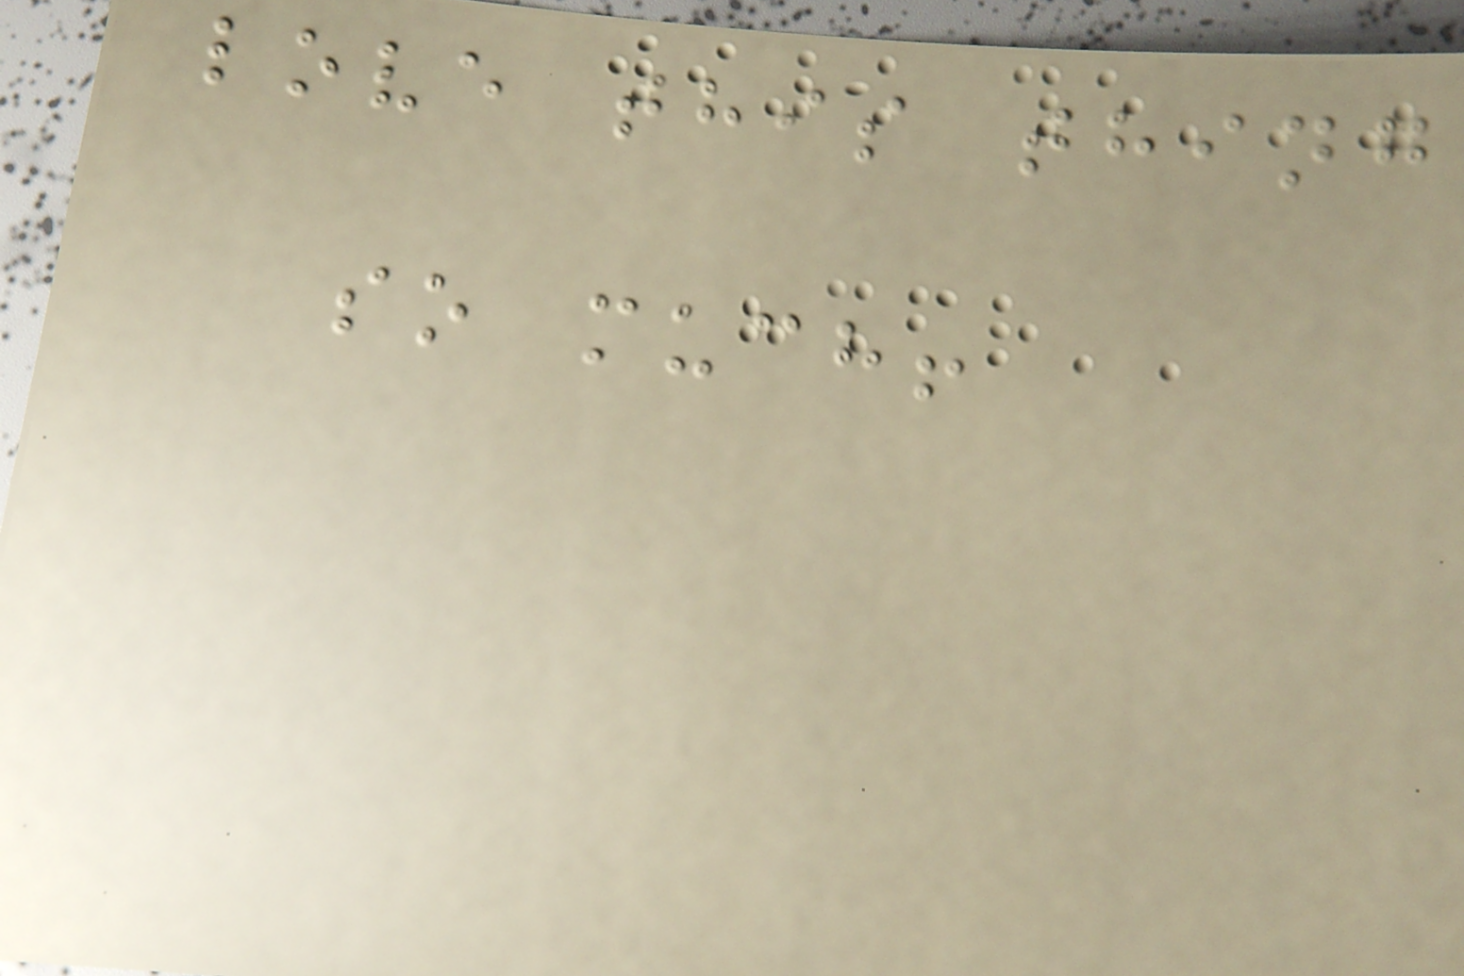love this thing
so much!
